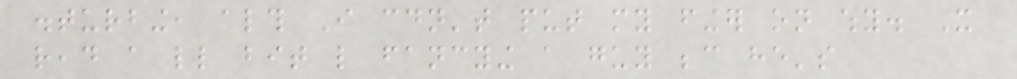disturbing, although I couldn't put my finger on why. It
read a little bit like fancying a guy because he's
